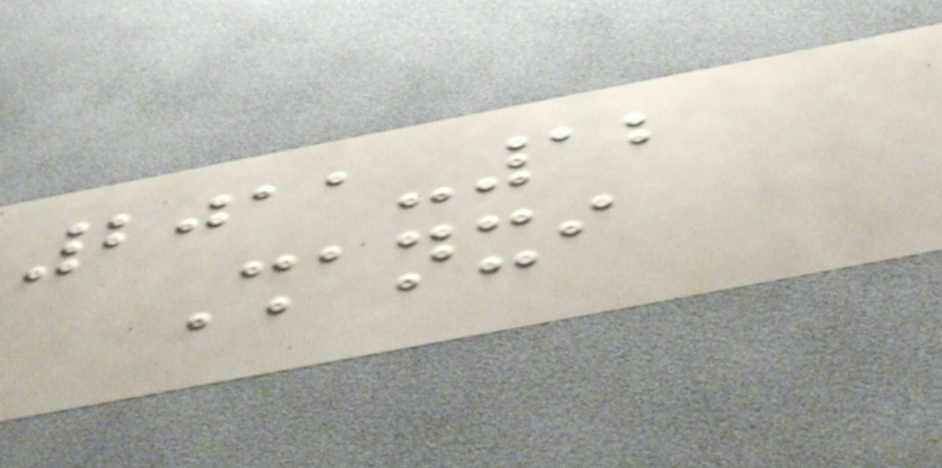2011-12
Shanxi
